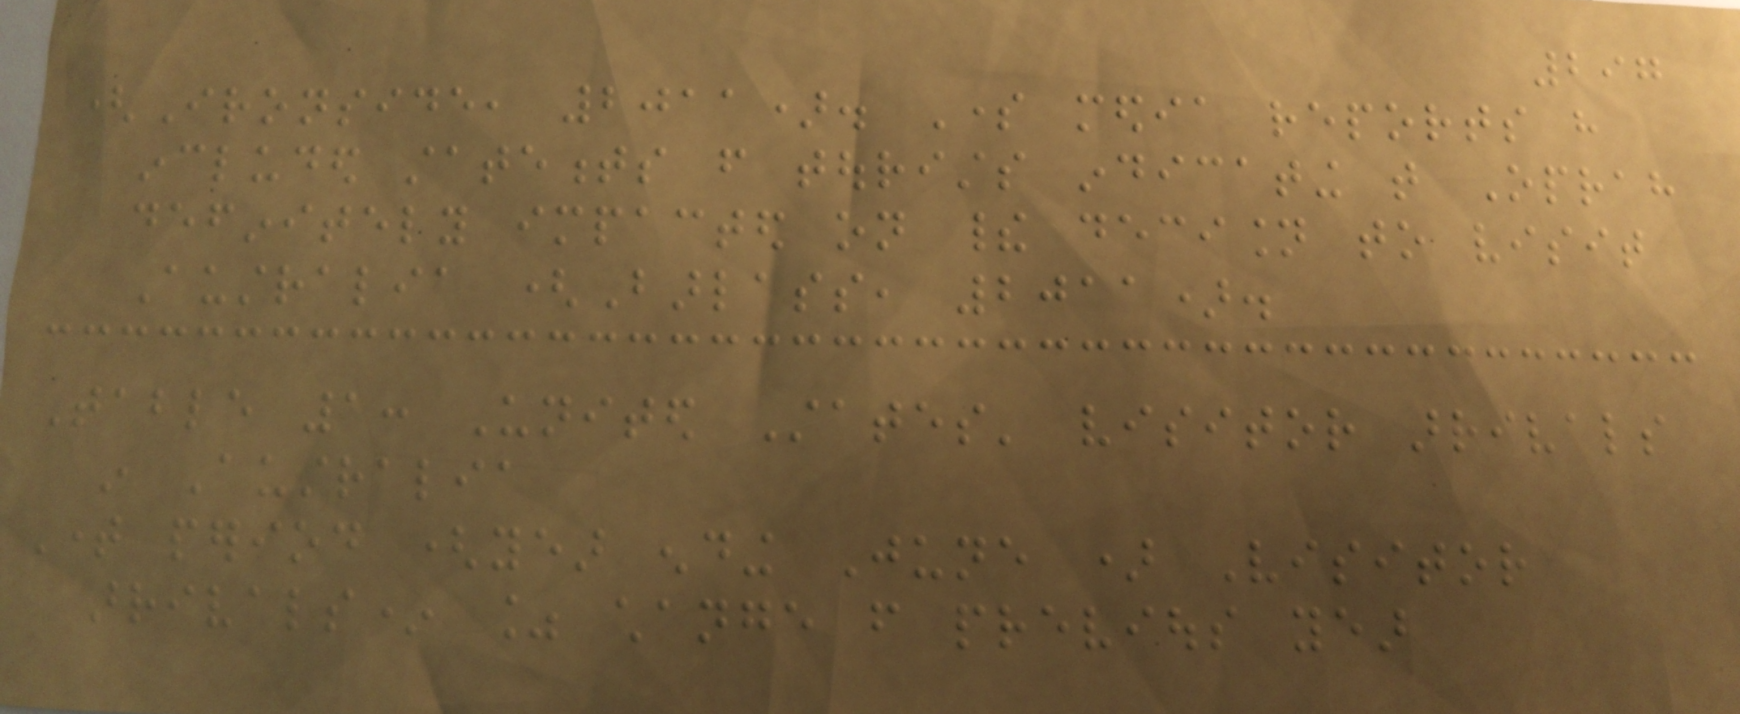297
(Ironside, 2011). Some media reports have
included statements from tourists indicating that Oprah
definitely impacted on their decision to visit
Australia (Barlass, 2011).
Table 1: United States' visitor arrivals
in Australia
Time period (year ending June ) Visitor
arrivals* % change from previous year
